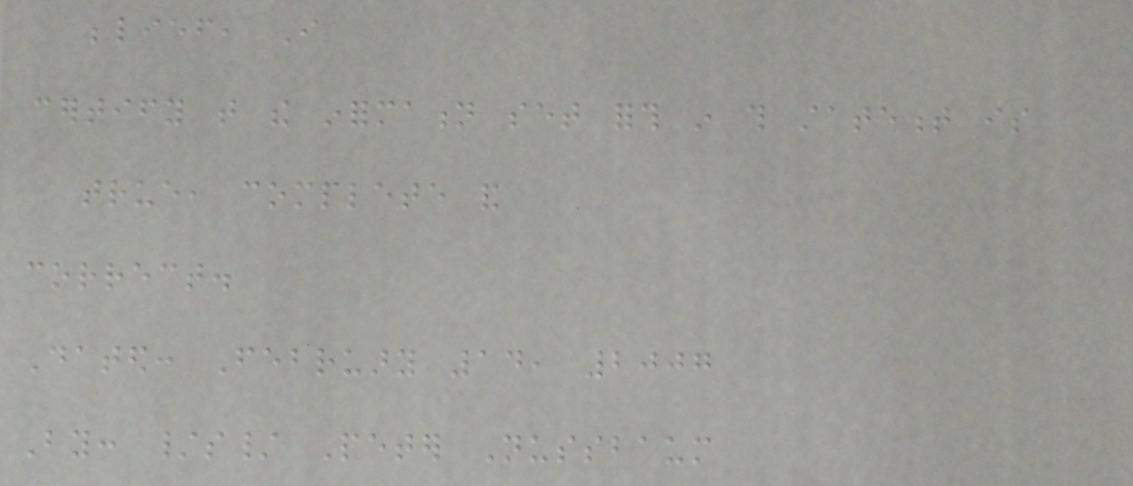belief, I
certify that the information set forth in this statement is
true, complete and
correct.
Dated: February 14, 2007
By: /s/ Peter Nussbaum
